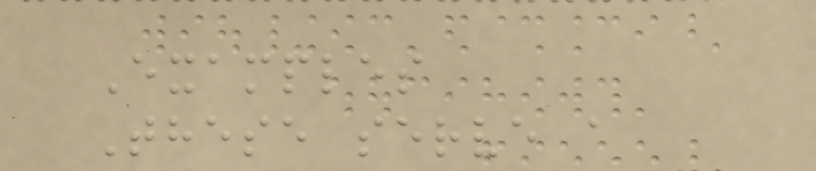Examples
These serve a
